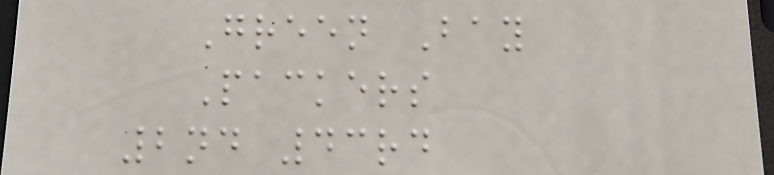Green Bay
Packers
2nd 43rd
